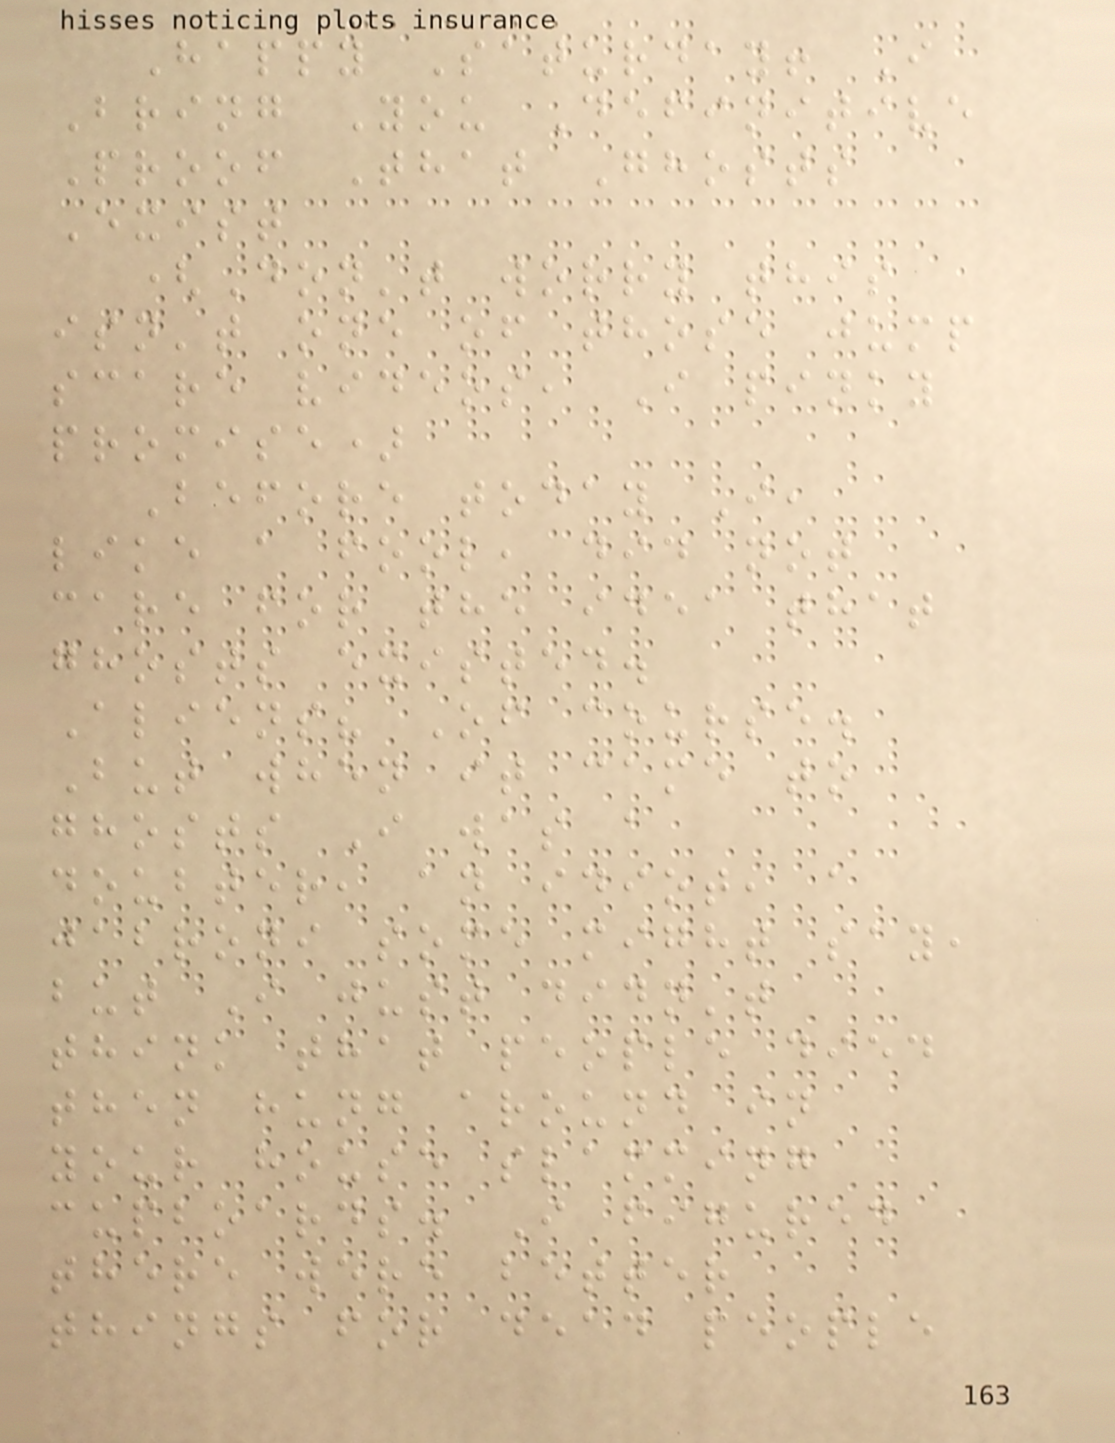Happy Saturday! I
Bring You Definitive
Proof That Ghosts
Exist
(Don't worry this
isn't one of those jump
scare videos, I pinky
promise)
Before today I,
like a fool, did not
care for the idea that
ghosts existed.
Aliens? Of course.
But when it came to
ghosts I was a
doubter, an idiot, a
jabroni some might say,
but I just didn't
think that people died
then hung around in
your house slamming
cupboards. I figured
there were better
things for dead people
